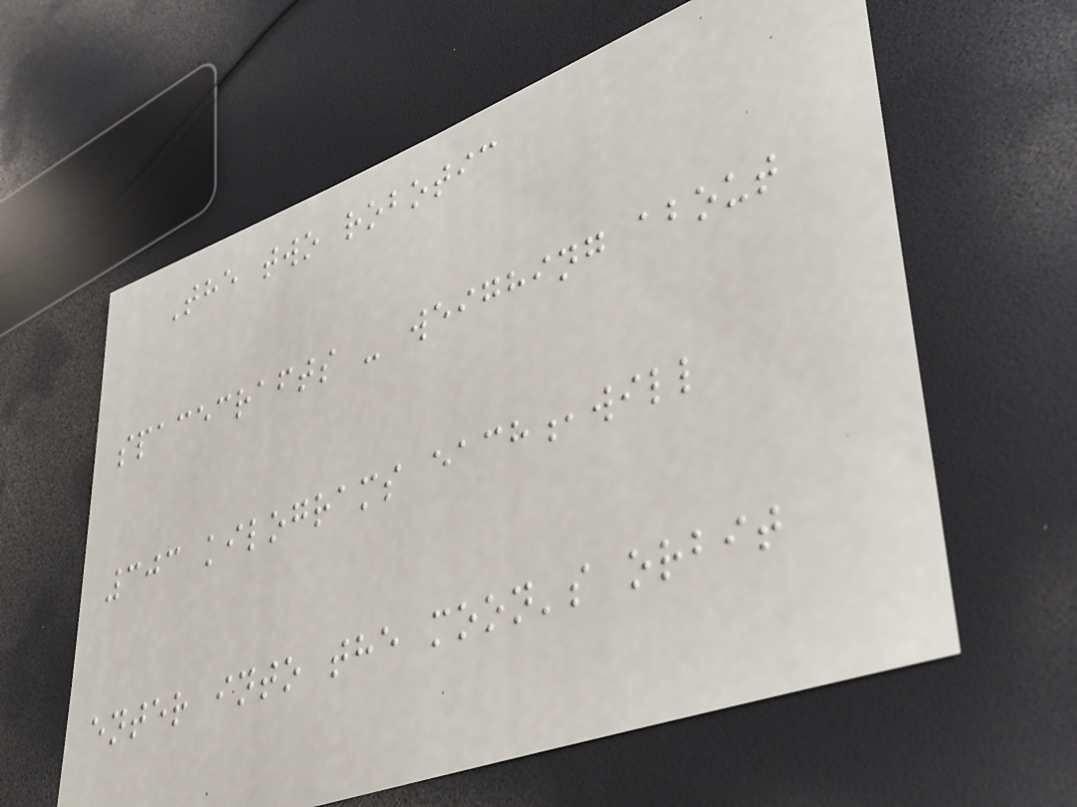The two robotic
spacecrafts - weighing about
303 kilograms each,will
enter into the moon's orbit
